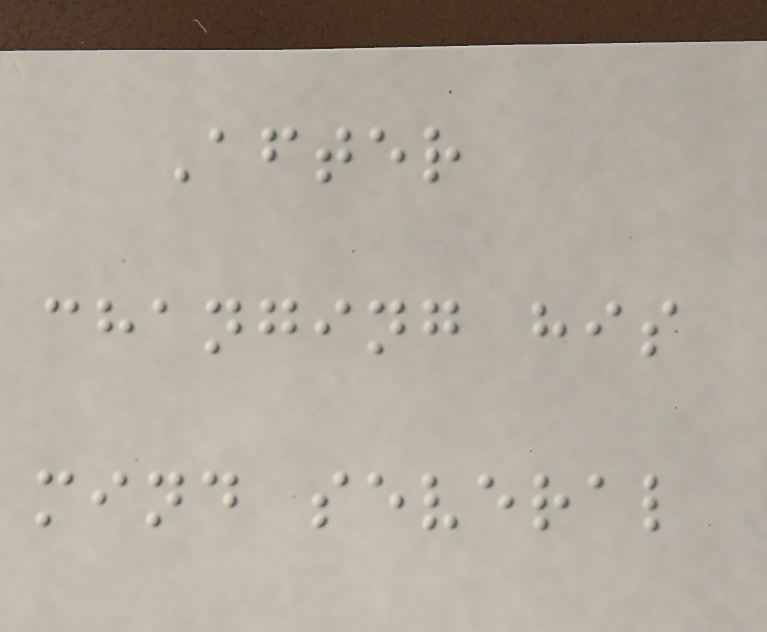After
changing his
mind several
